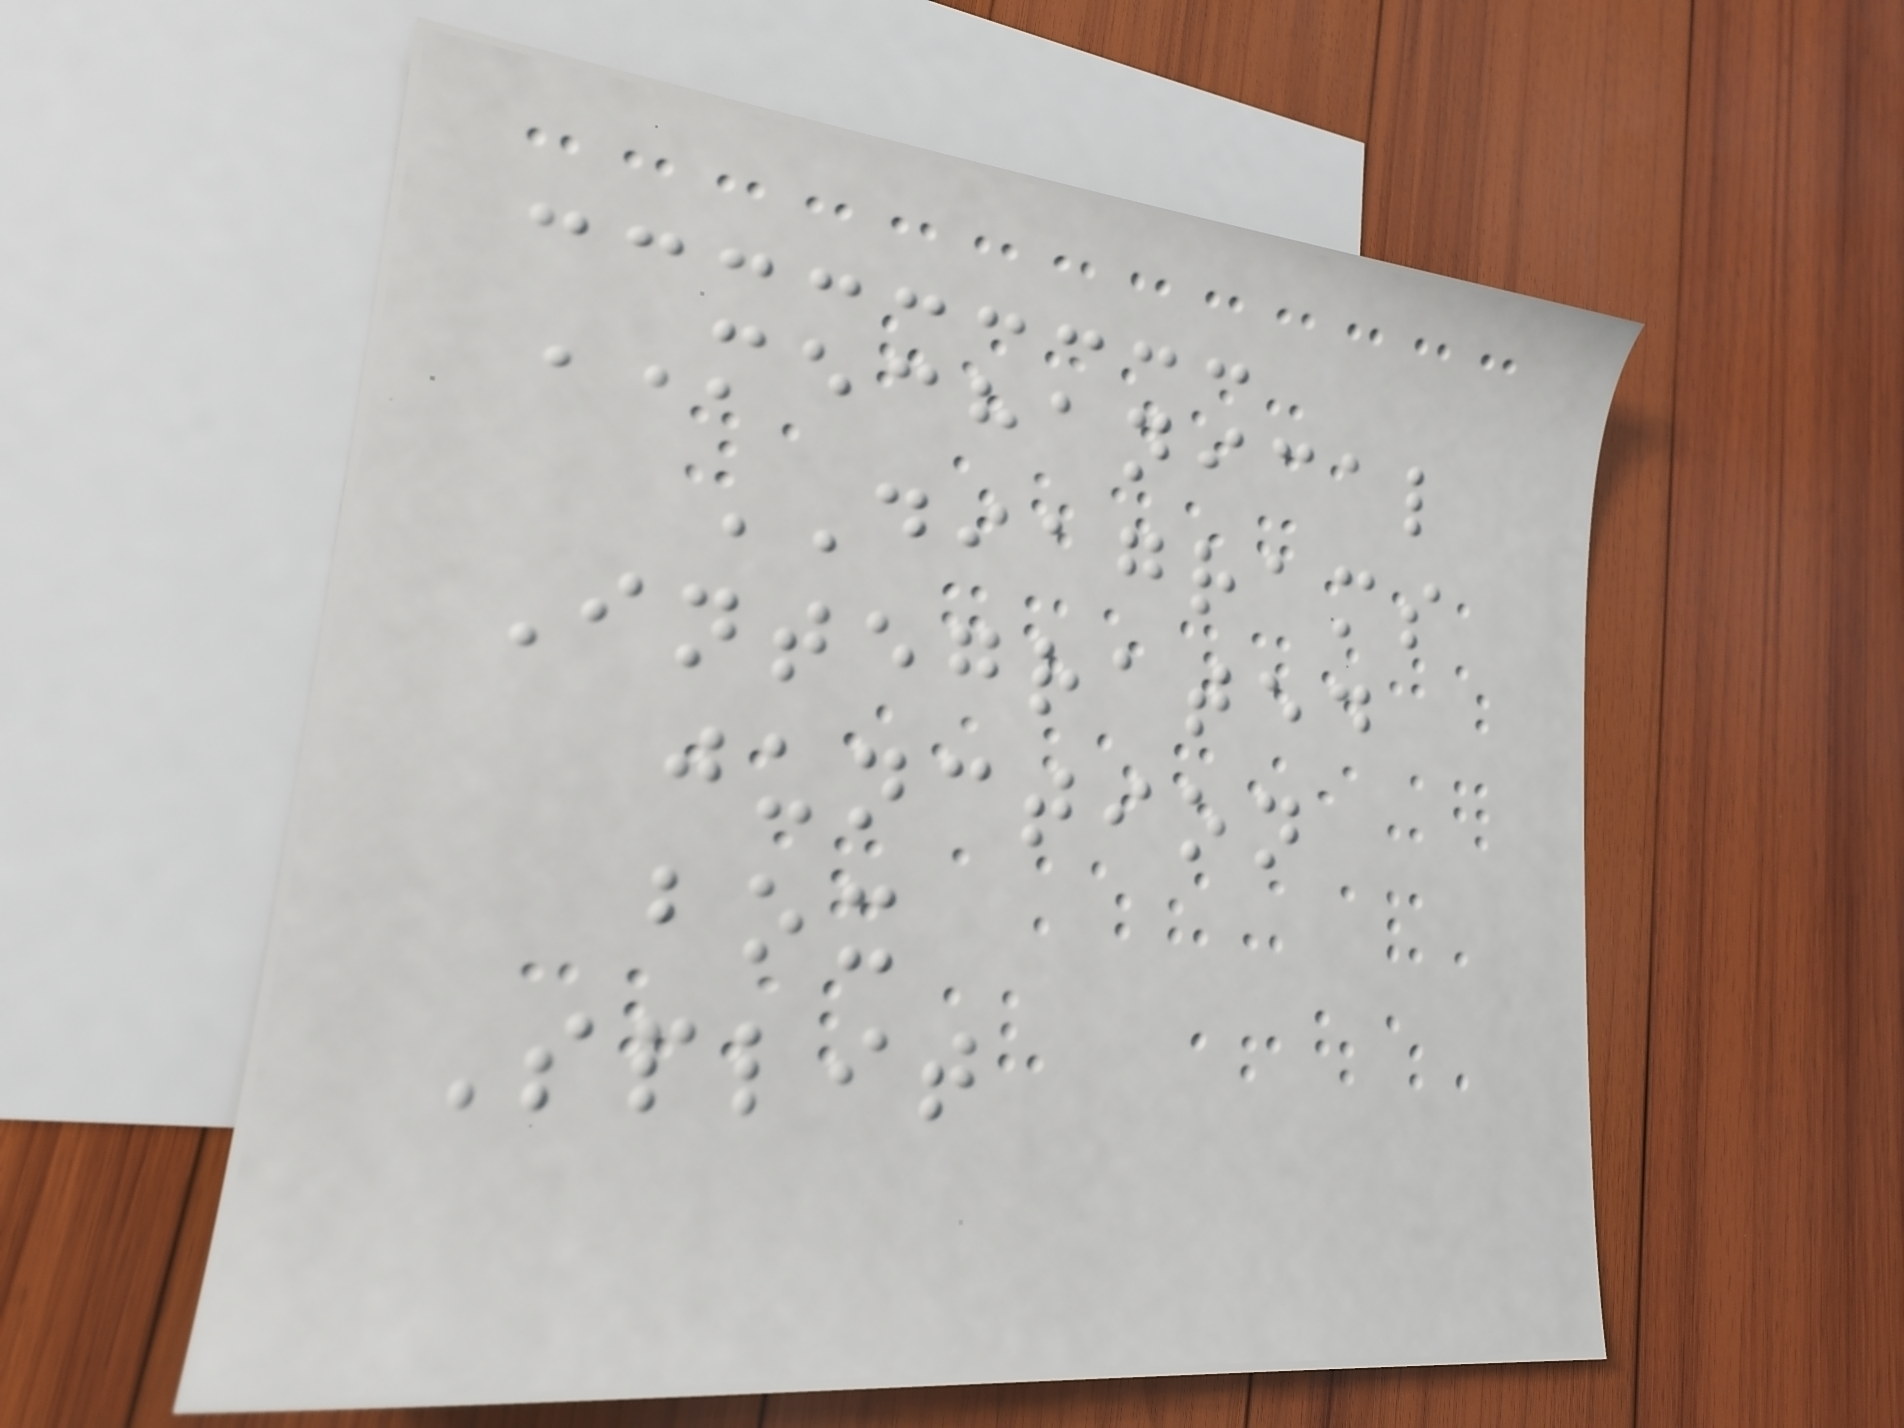MECHANICAL
DIAGRAMS
Integrated
junction
box
Split
